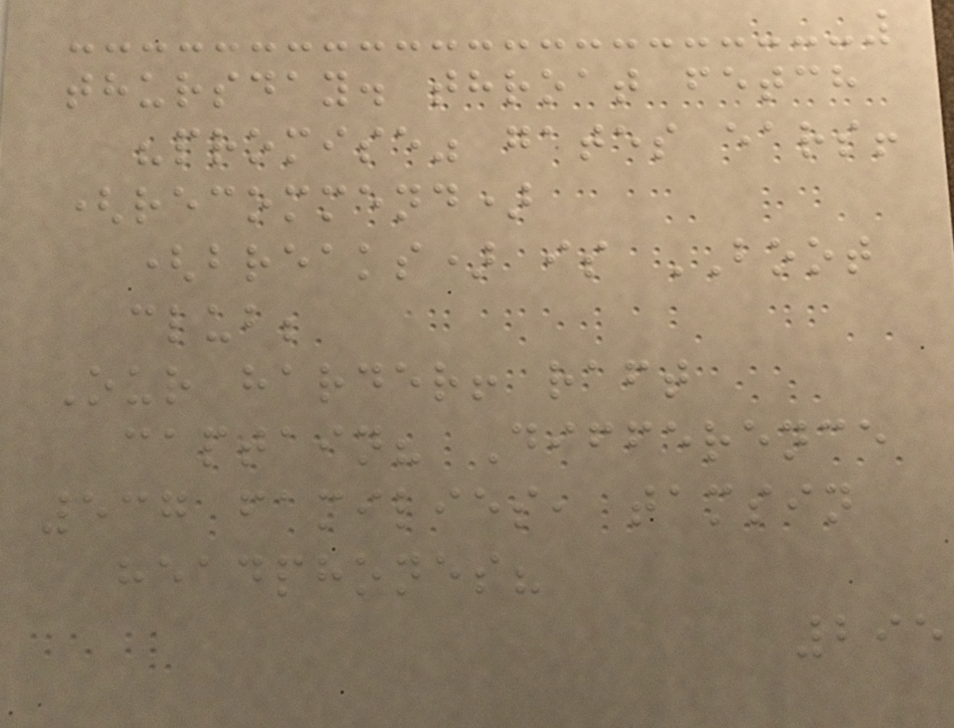thursday. throat fetch
"promise" gates ears!
(recommend)
(breaks) is BOOT
club;
Our harder! raft
captain? Difference
537 families, tamsin
headphones?
295
